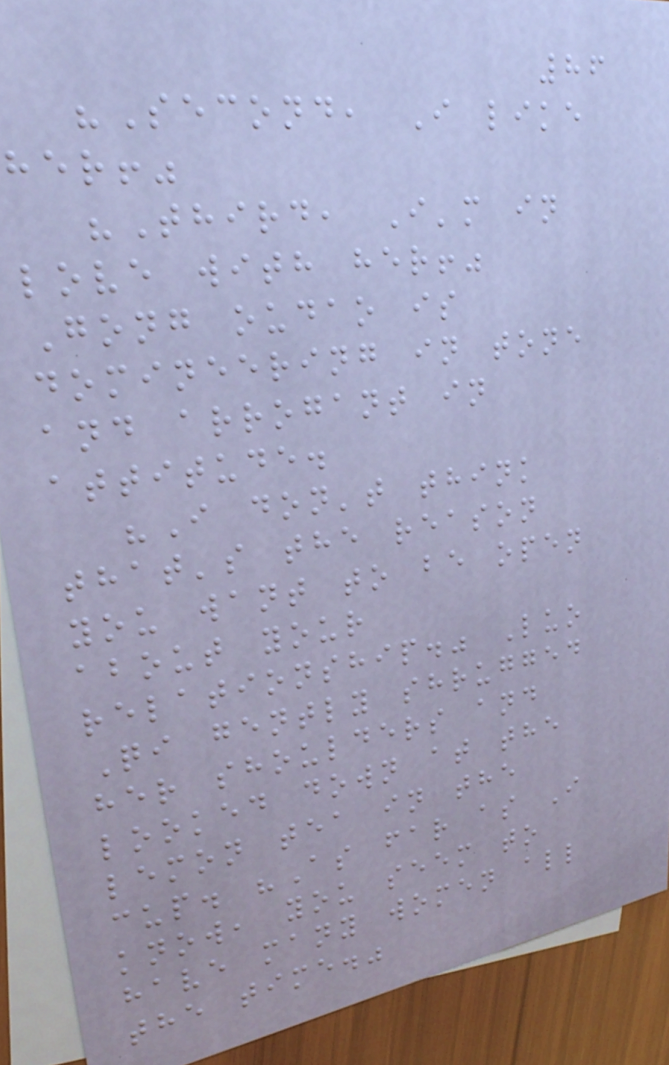86
"Second, I like
her!"
"Third, I'm in
love with her!"
Gong oudao is
domineering in tone
and arrogant in
attitude.
"I don't think
that's the reason
you want to be open
about your
relationship." Luo
Qi gently shrugged
her shoulders and
looked down at the
lemon tea in the
cup. "As far as I
know, you seem to
have many women all
the time."
